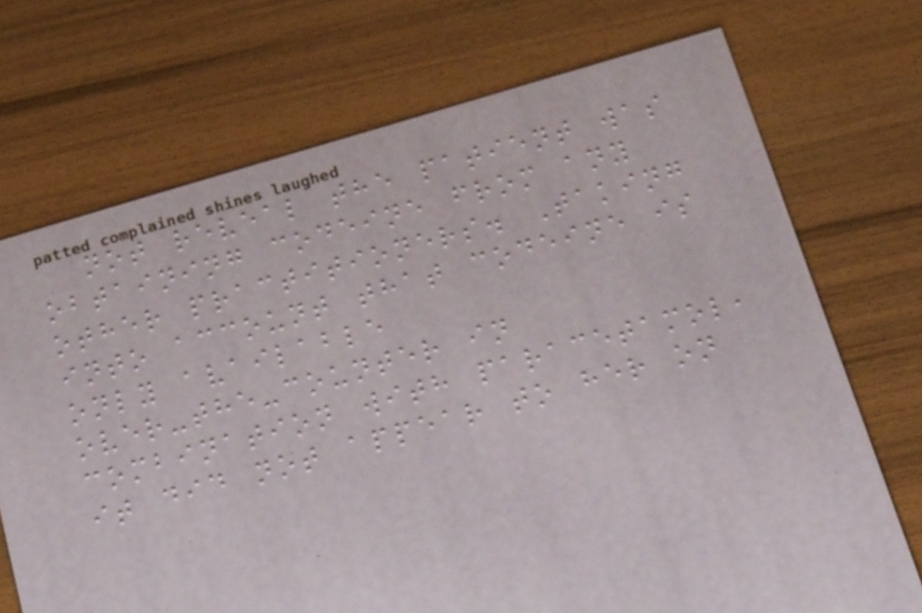not reveal the patient was
obtaining codeine from any
other practitioners. Taking
into account that codeine is
only available
over-the-counter in
combination with paracetamol,
it did not appear to her on
